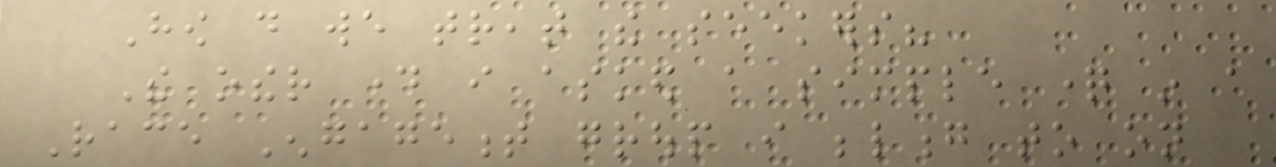How do we treat the seekers?
The other day i asked a simple question in a
Race Engagement group i belong to on
